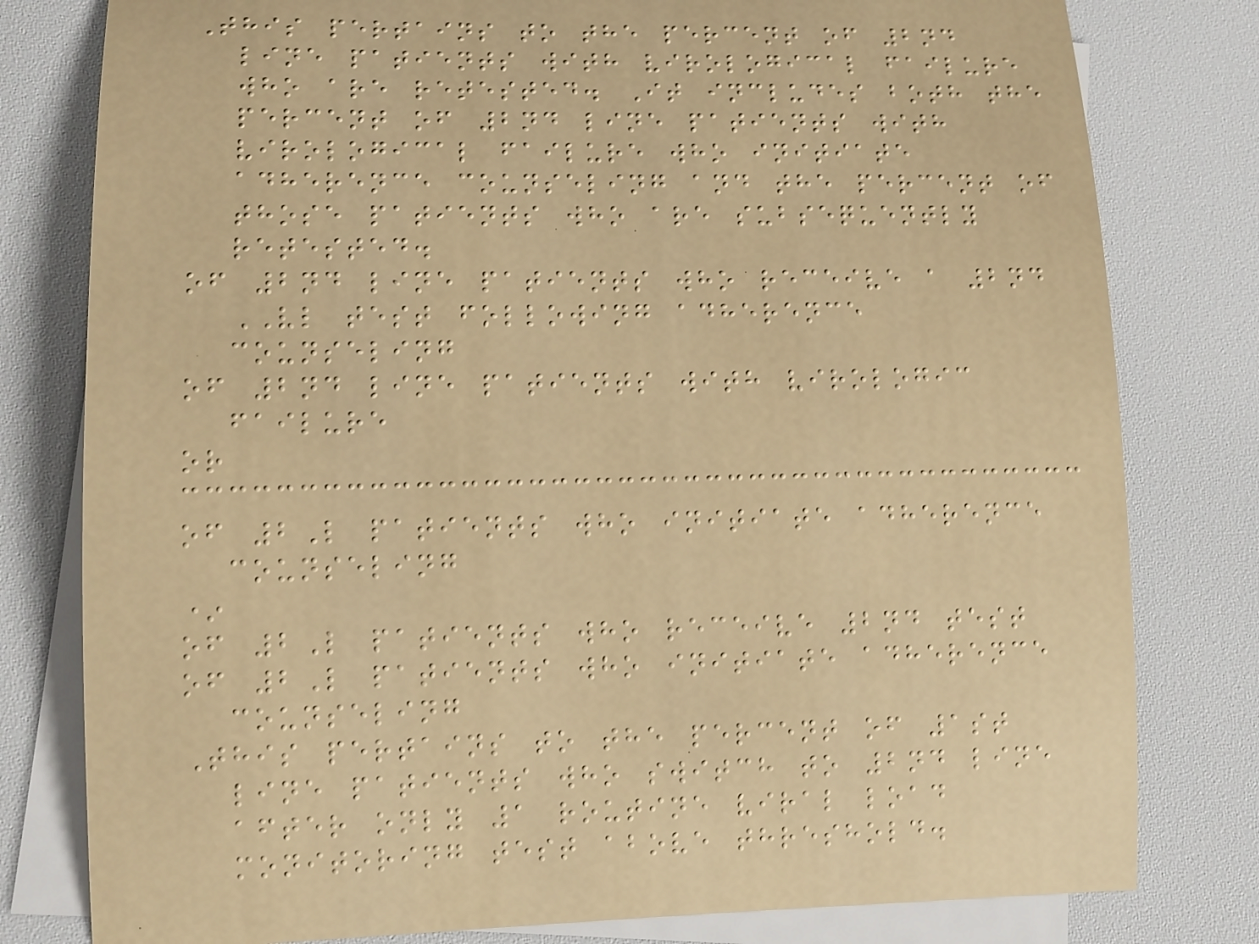This pertains to the percent of 2nd
line patients with virological failure
who are retested. It includes both the
percent of 2nd line patients with
virological failure who initiate
adherence counseling and the percent of
those patients who are subsequently
retested.
of 2nd line patients who receive a 2nd
VL test following adherence
counseling
of 2nd line patients with virologic
failure
or
of 2L patients who initiate adherence
counseling
*
of 2L patients who receive 2nd test
of 2L patients who initiate adherence
counseling
This pertains to the percent of 1st
line patients who switch to 2nd line
after only 1 routine viral load
monitoring test above threshold.
